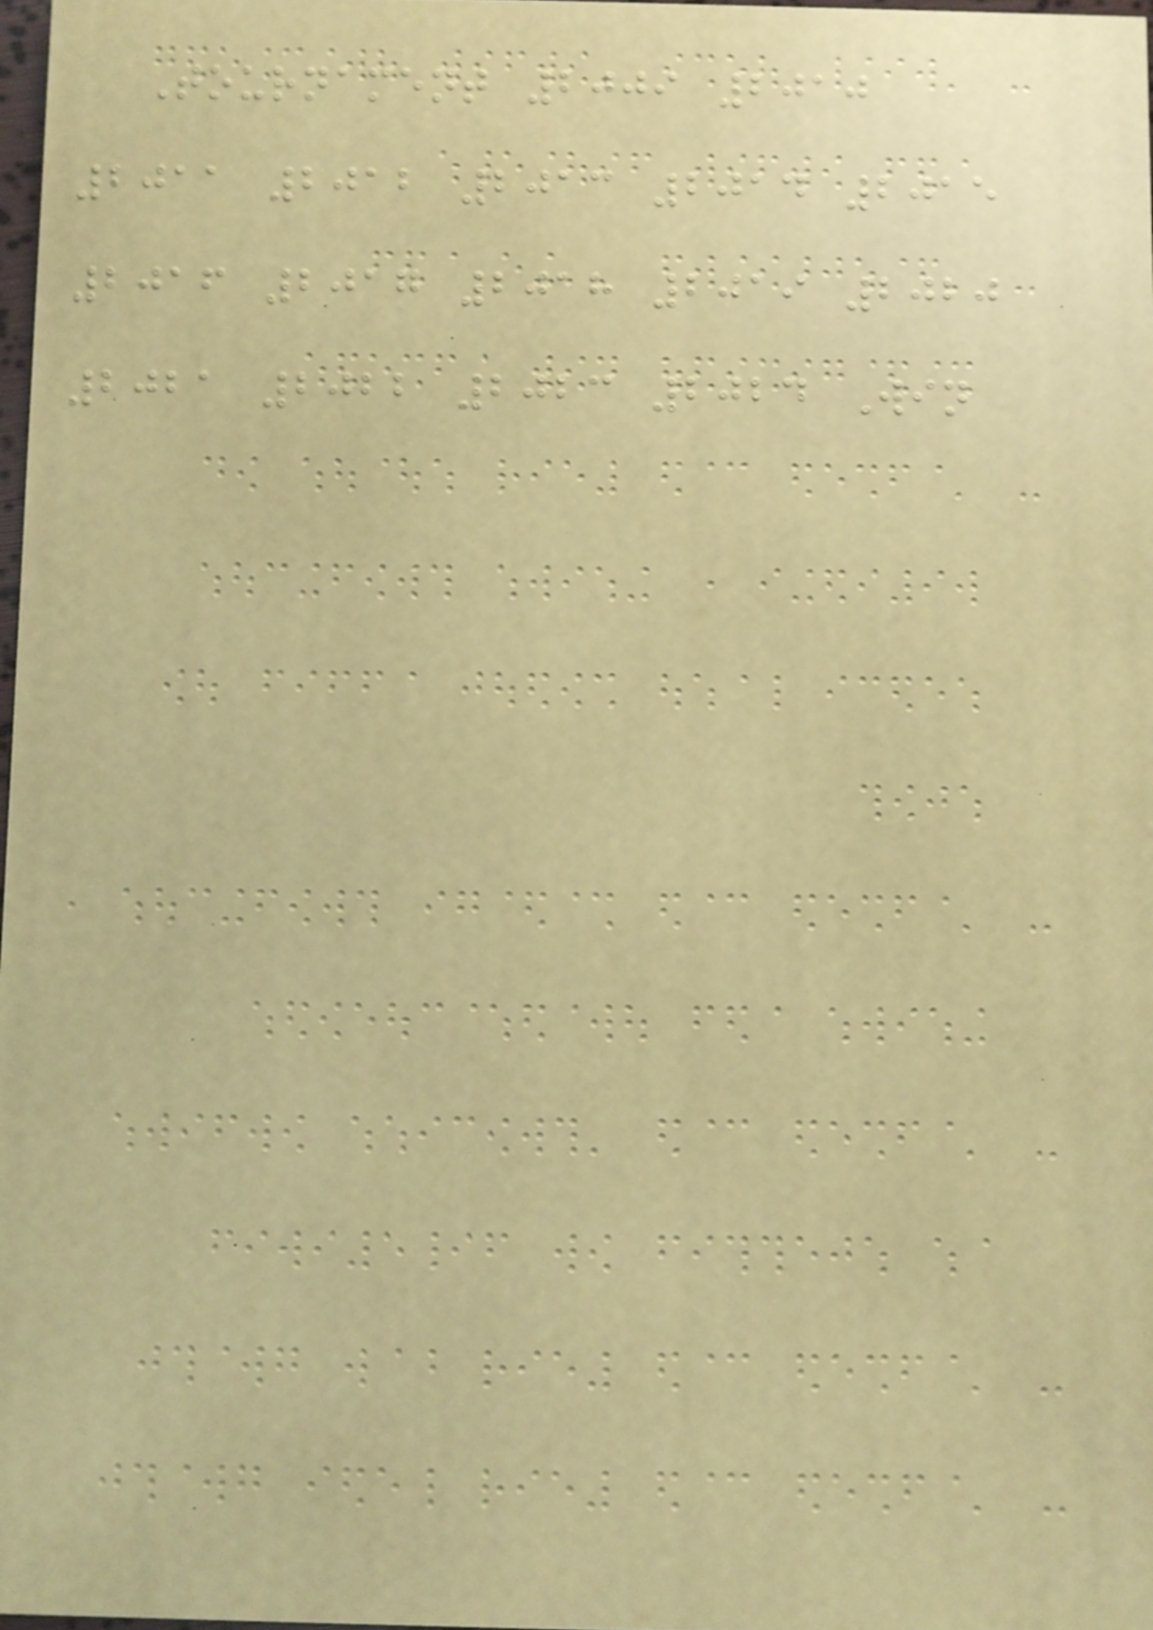Tournament 2009 2010
2011 2012 2013 2014 2015
2016 2017 2018 2019 2020
2021 2022 2023 2024 Win
